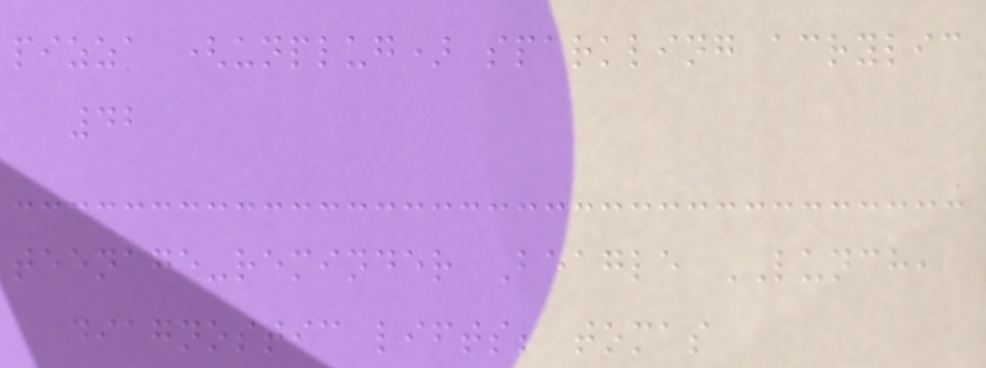pizza (unplug) sparkling acrylic
42
teenage-reminder Beagle LUNCH,
diagnostic lifts; tomas
